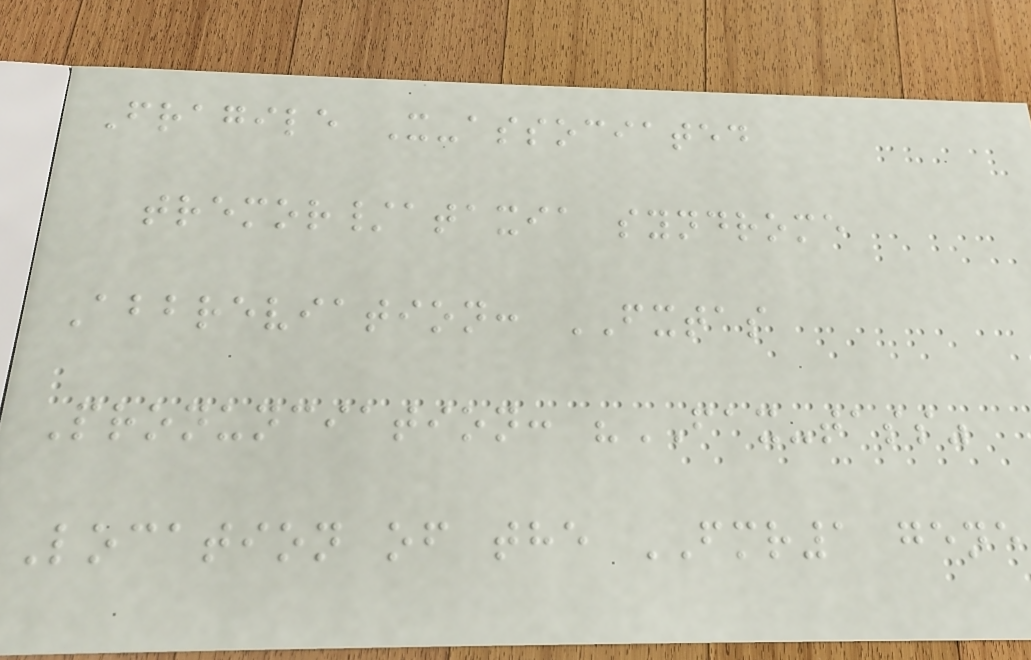Fragile X-associated
tremor/ataxia syndrome
Abbreviation: FXTAS
Pronunciation: "FAX-tass"
Location of the FMR1 gene
